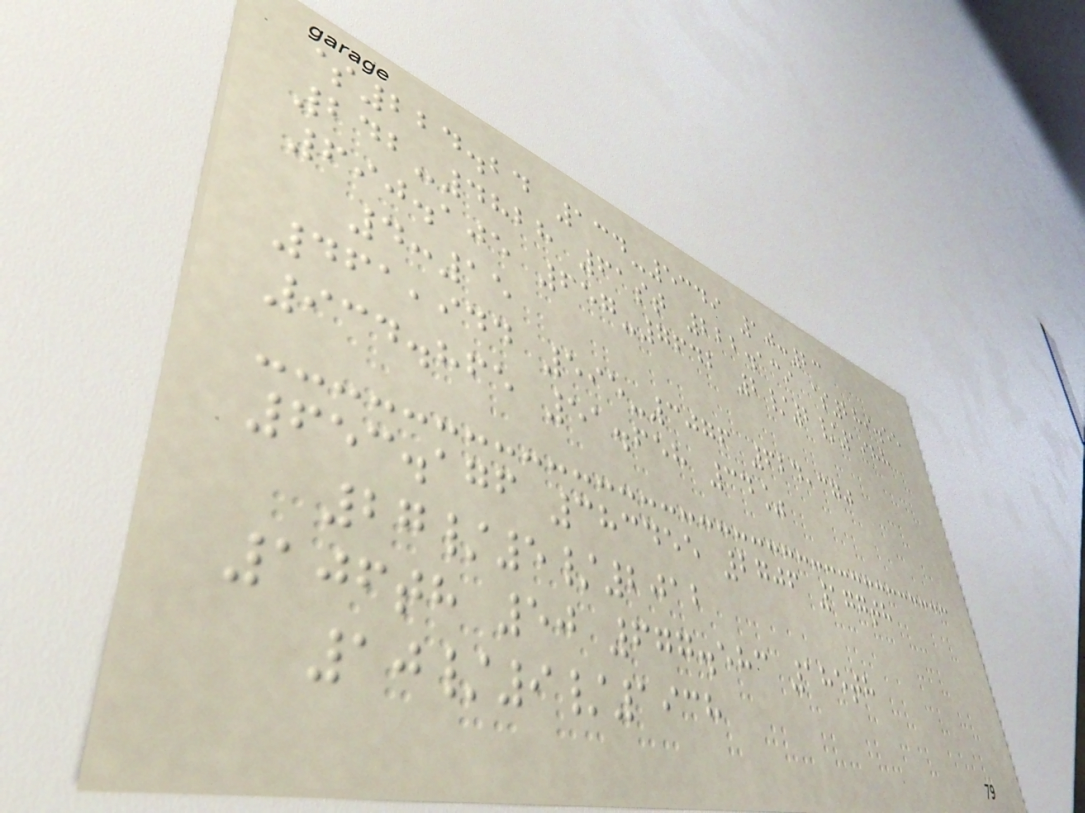$224.24 134-5349 10:23
242-4828 61st 222.139 $289.55
690.105 657-7642 2/2/1988
4:15
461,944 595-3076 624,370
934.865 51.658 34%
653.176 383455 2706 177th
27/5/2012
106th 50 677.583 185th
10/9/1938
